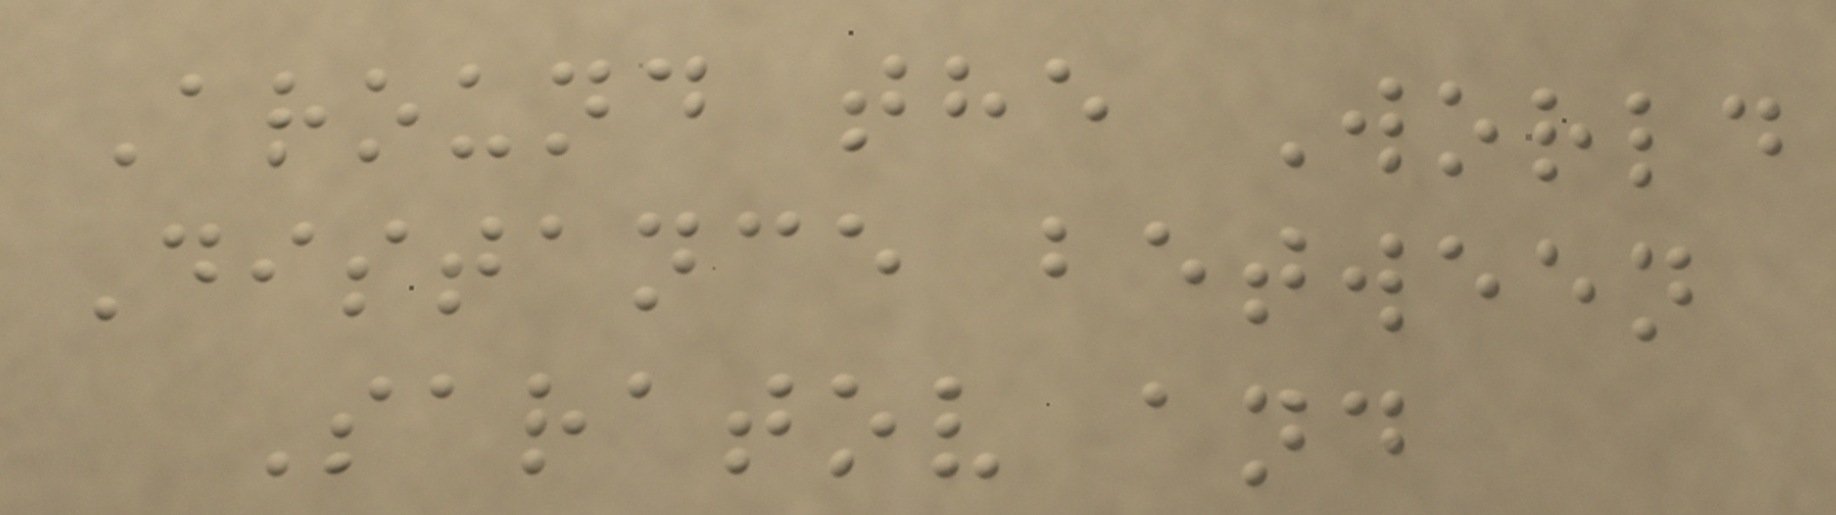Around the World
Distance between
Saratov and
